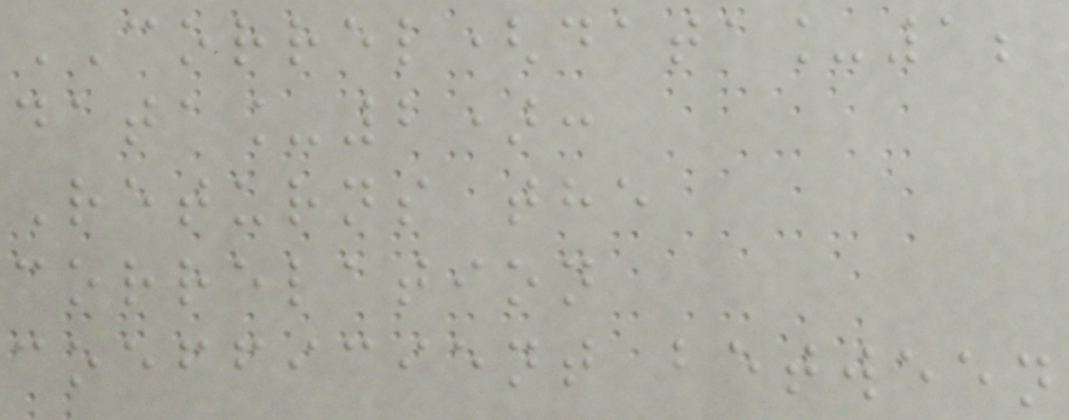CORREL(data_1;
data_2):
Returns the
correlation
coefficient between
